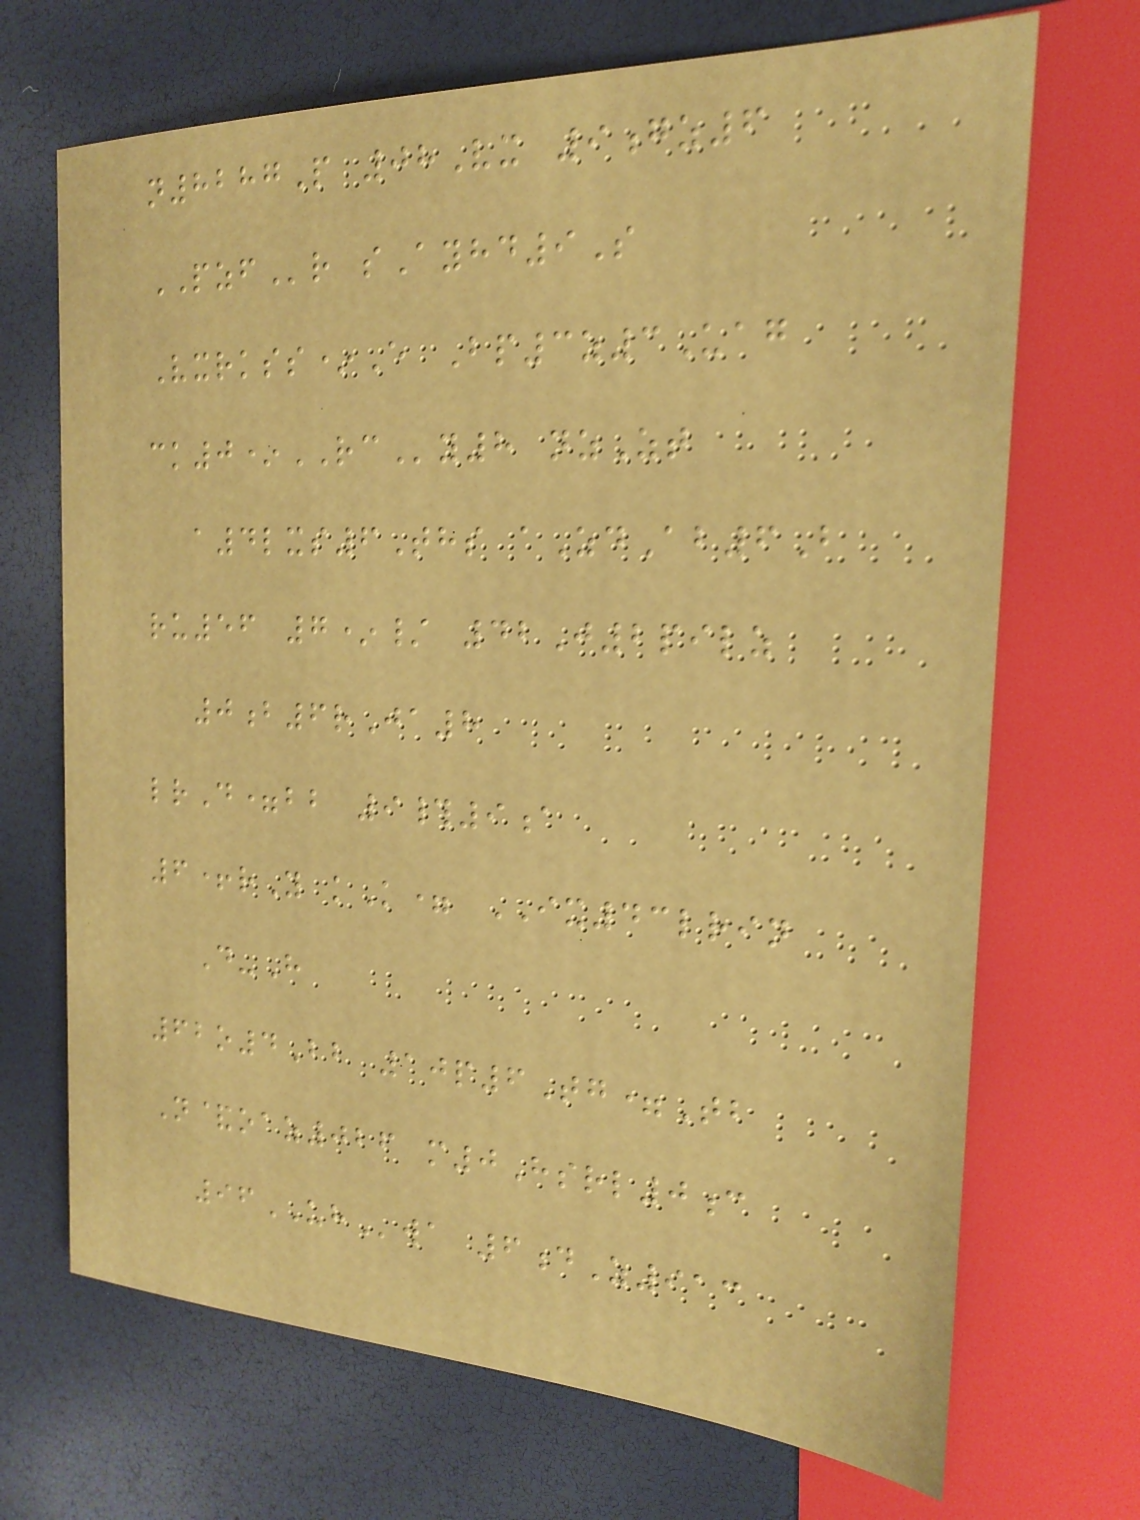n8287P 08Vx 9gz6
PZFr sAyhd9S
Vxrkss*E Bp3z3Uag
ck0*RCy8 nzZt
a4lxs6Ths aZdAb6B
ru56 7*/ 42J2pilz
0b6rJa8
lrD=bb 9#9a
6+rY kK= IX43lrin
D-H
62o4Bb 10p6Tg=Tb
N&oaz026 m0Hsrl0c
96UHwa 6dZ913
